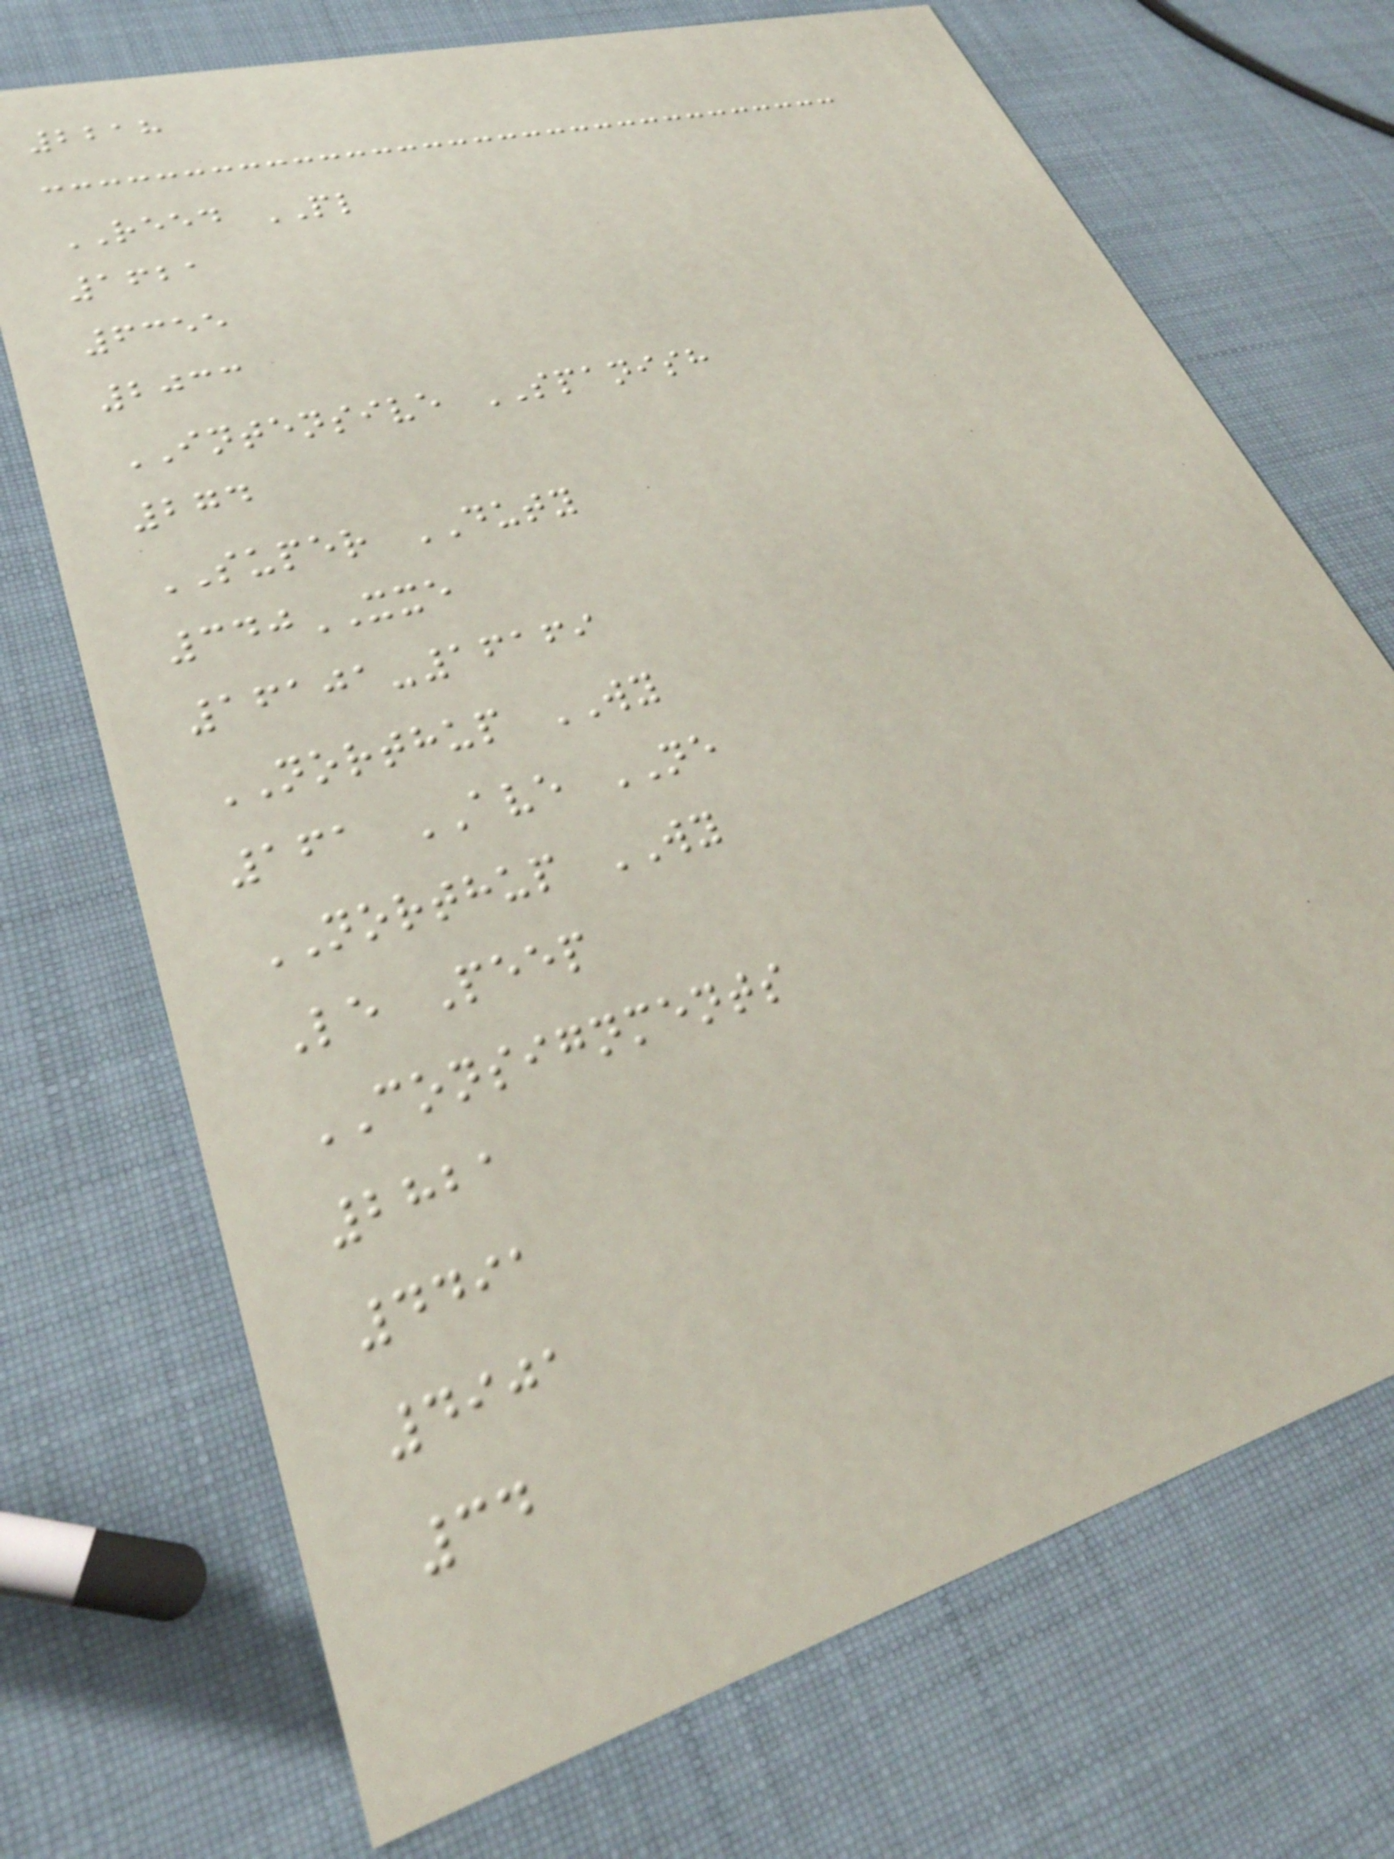2218
REED PL
1621
6355
2033
INTENSIVE SPANISH
274
SUPER DUTY
340XXE
16101-16169
NORTHUP WY
161 AVE NE
NORTHUP WY
Le Peep
CONSIGNMENTS
2821
4491
4901
34
